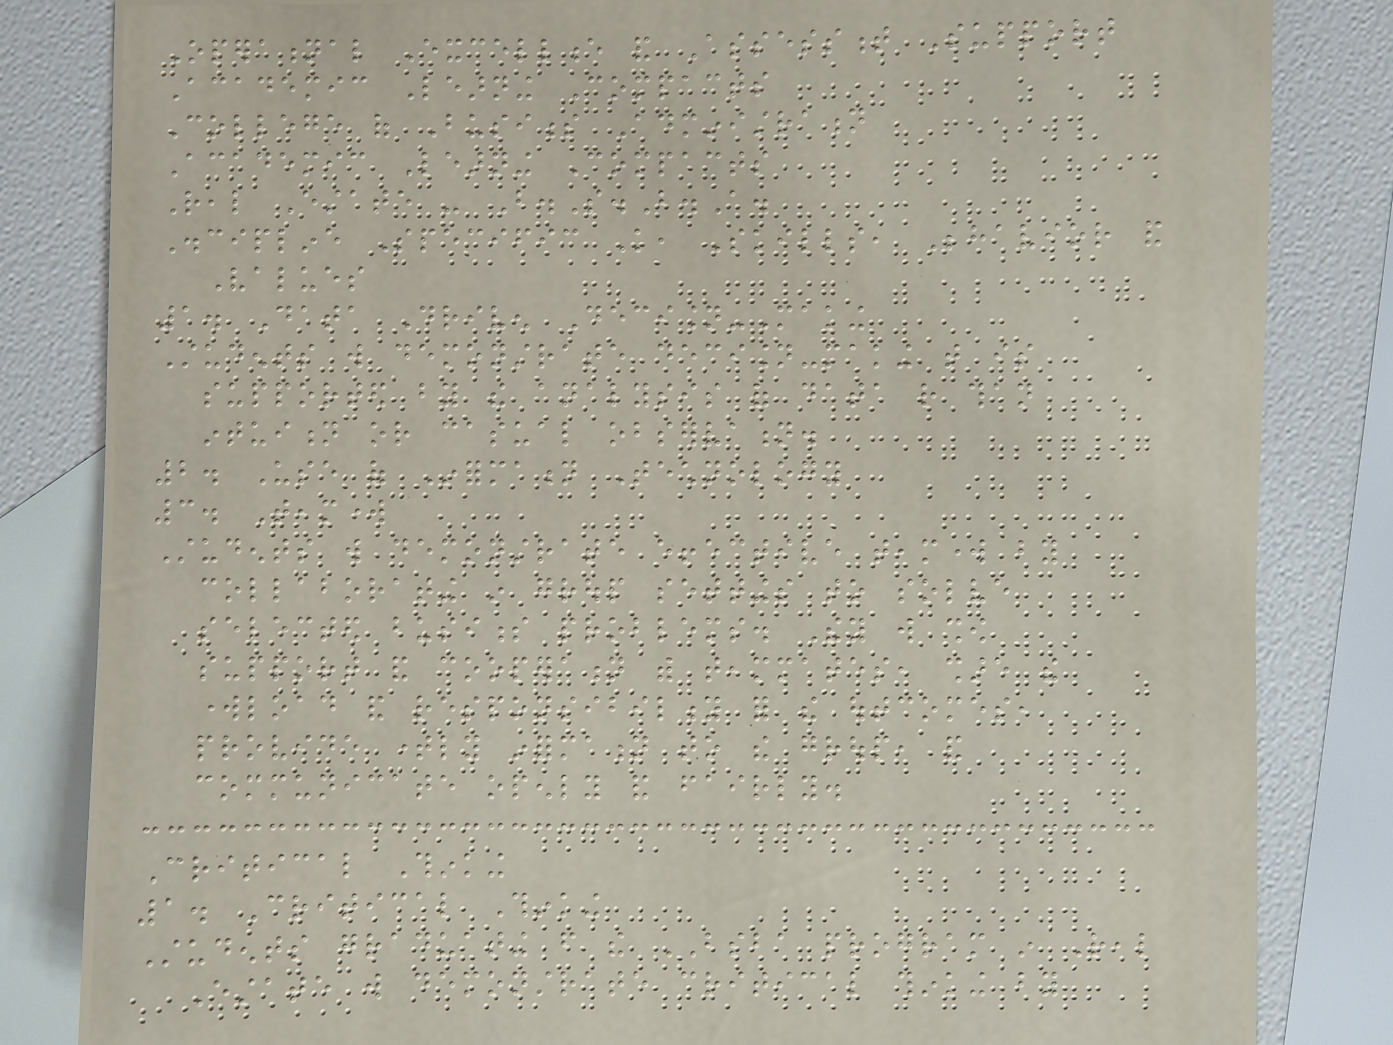Operational Excellence and Assessment Support
Academic Learning Compacts
College of Business Administration
Academic Learning Compacts
Real Estate - B.S.B.A.
Discipline Specific Knowledge, Skills, Behavior and
Values
1. Data Driven Decision-Making
Students will demonstrate decision-making that is
supported by the analysis of data rather than
intuition or casual observation.
2. Use of Information Technology
3. Teamwork
Students will demonstrate effective teamwork by
collaborating in group settings to solve
selected business problems. They will show
support and cooperation with teammates, share the
workload and responsibility for the outcomes,
provide timely information to the group, and
communicate openly and fairly.
Critical Thinking
1. Critical Thinking
Students graduating from the BSBA program in Real
Estate will demonstrate critical thinking by
